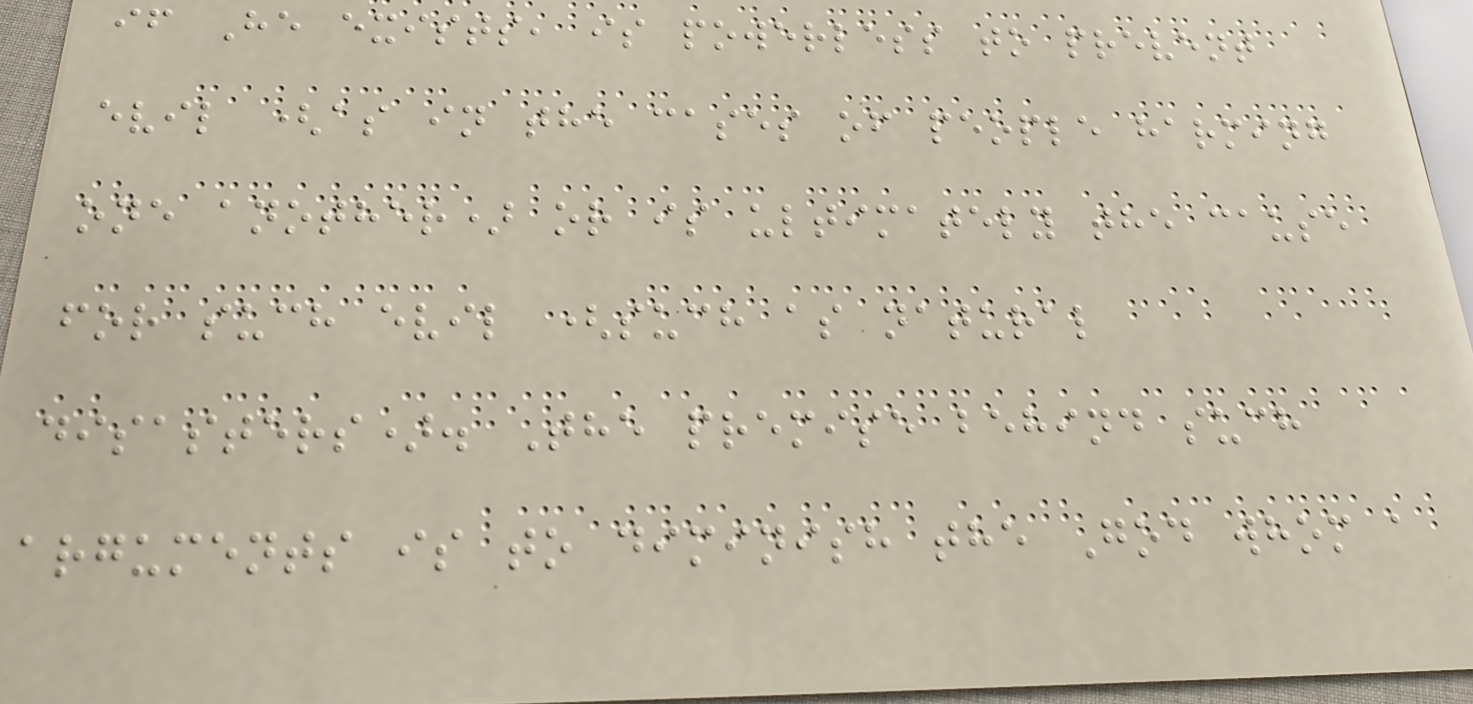if He exists, is powerless to prevent
evil (as in the cases of people harming
one another) or is ultimately the cause
for such evil (such as natural
disasters). The premise behind such
arguments is to diminish the God whom a
